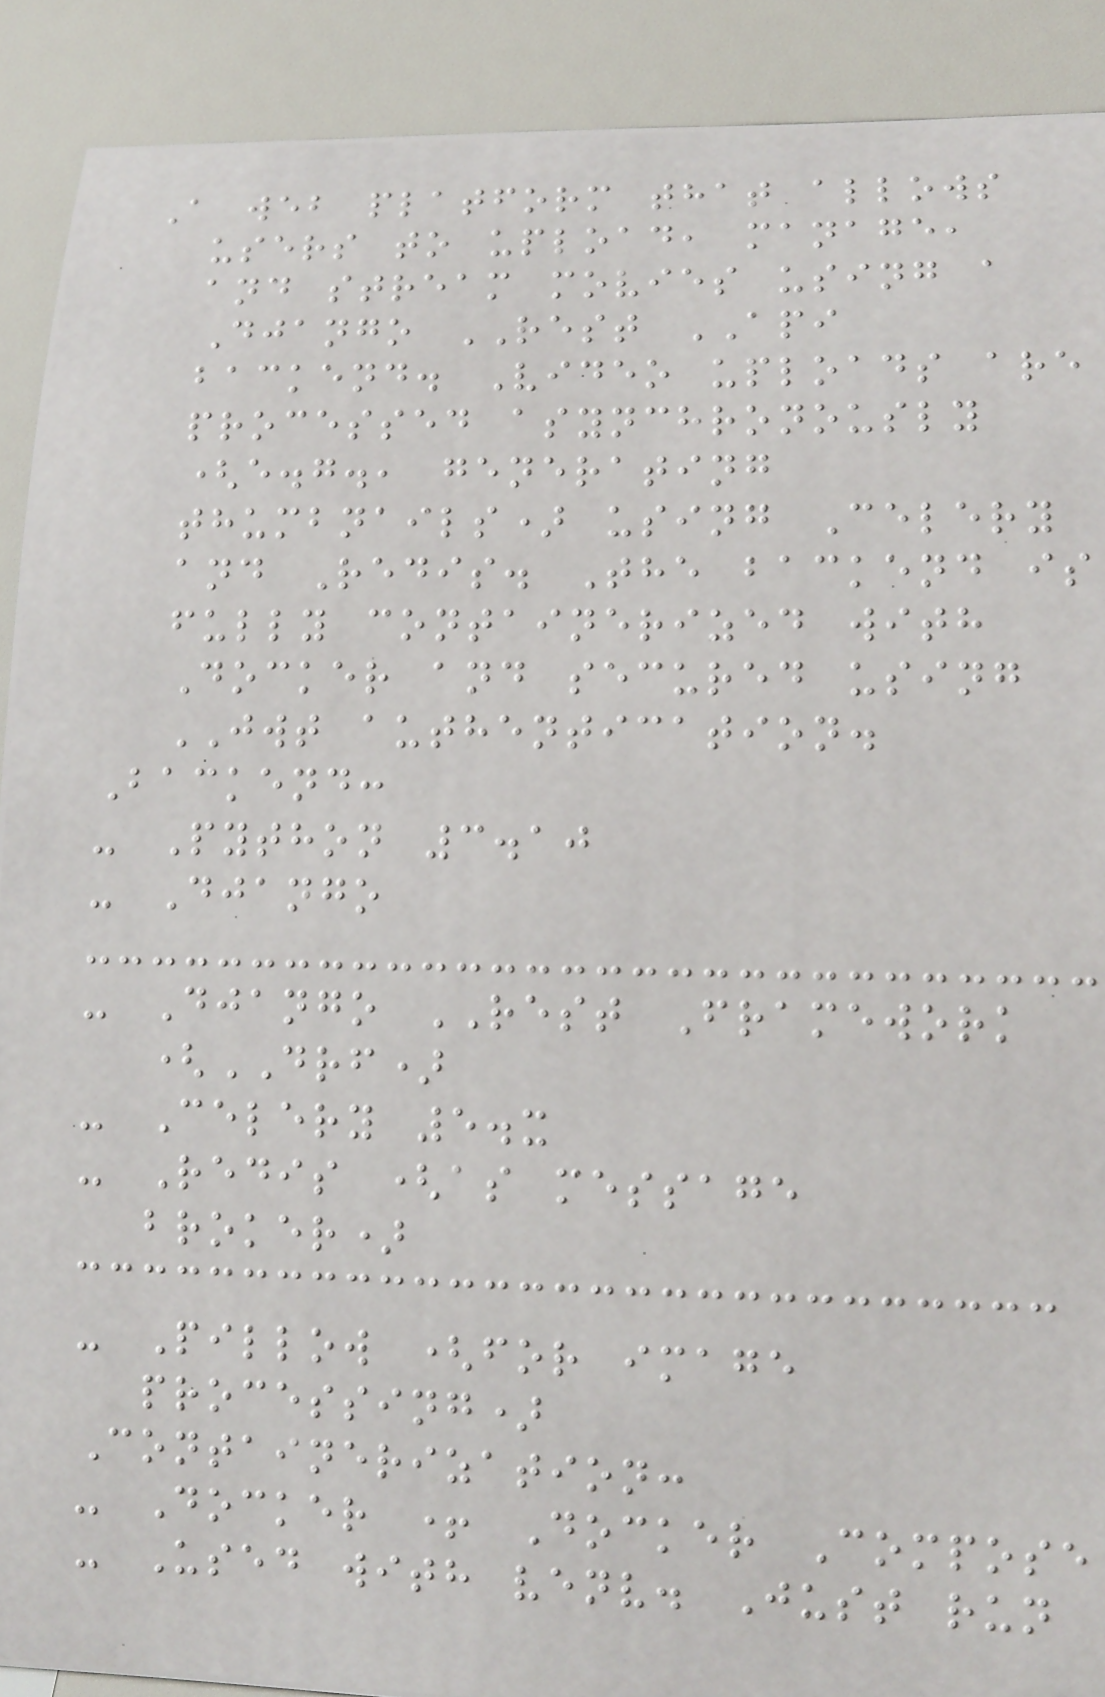A web platform that allows
users to upload, manage,
and stream movies using a
Django REST API
backend. Video uploads are
processed asynchronously
(e.g., generating
thumbnails) using Celery
and Redis. The backend is
fully containerized with
Docker and secured using
JWT authentication.
Backend:
- Python 3.10
- Django
- Django REST Framework
(DRF)
- Celery 5.x
- Redis (as message
broker)
- Pillow (for image
processing)
Containerization:
- Docker + Docker Compose
- Used with venv. Just run
